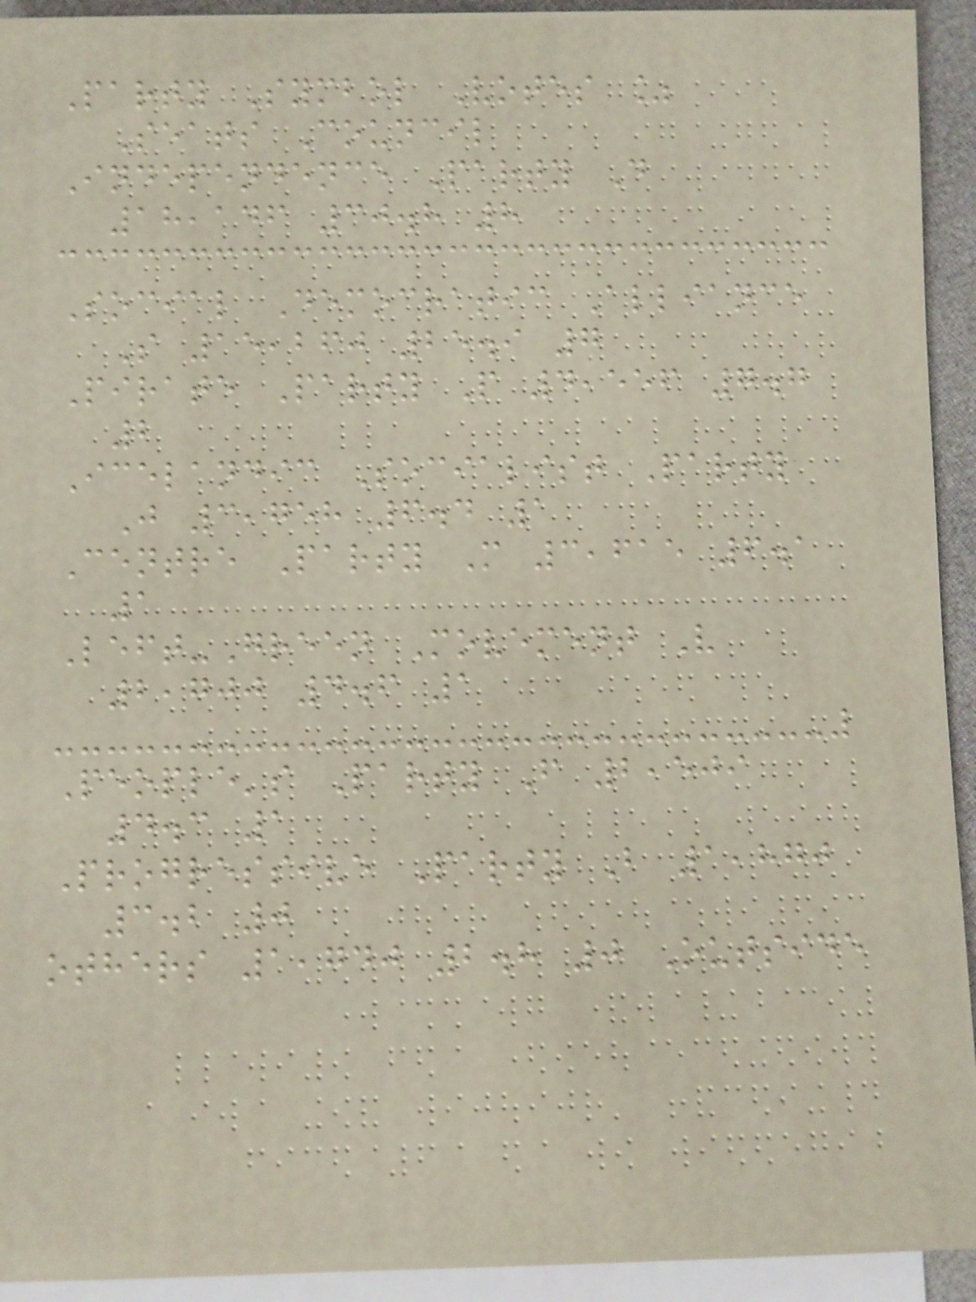Party Symbol Votes %
Seats Council
Independence Party D
18,146 30.8 8
Social Democratic Alliance
S 15,260 25.9 7
Pirate Party P 4,556 7.7
2
Icelandic Socialist Party
J 3,758 6.4 1
Centre Party M 3,615 6.1
1
Left-Green Movement V
2,700 4.6 1
People's Party F 2,509
4.3 1
Progressive Party B 1,870
3.2 0
others 1,740 2.8 0 Outside
